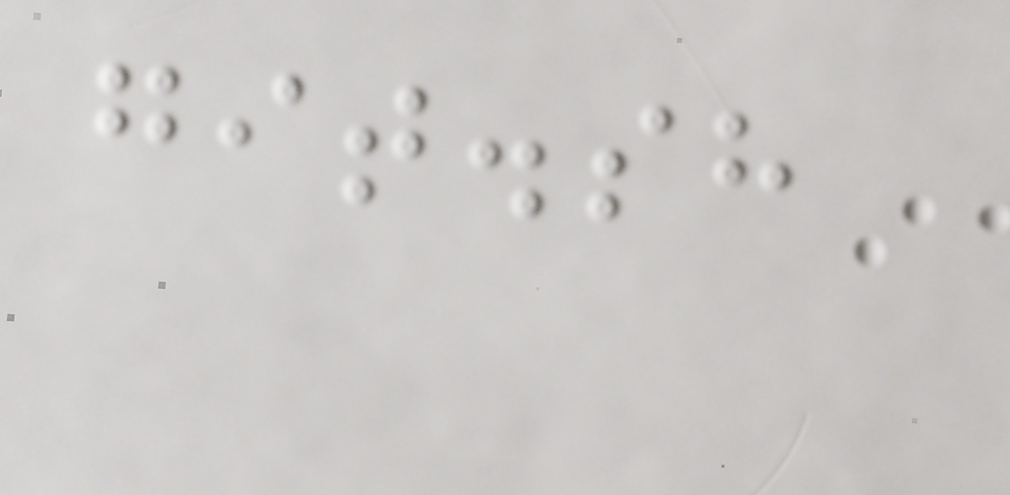git.sh
